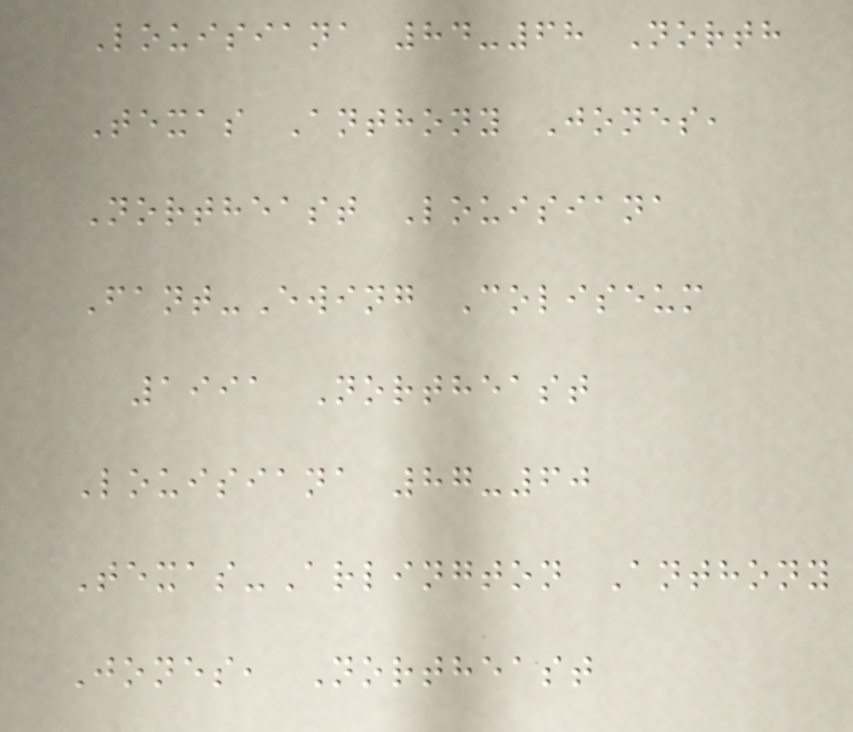Louisiana 84-68 North
Texas Anthony Jones,
Northeast Louisiana
Fant-Ewing Coliseum
1991 Northeast
Louisiana 87-60
Texas-Arlington Anthony
Jones, Northeast
